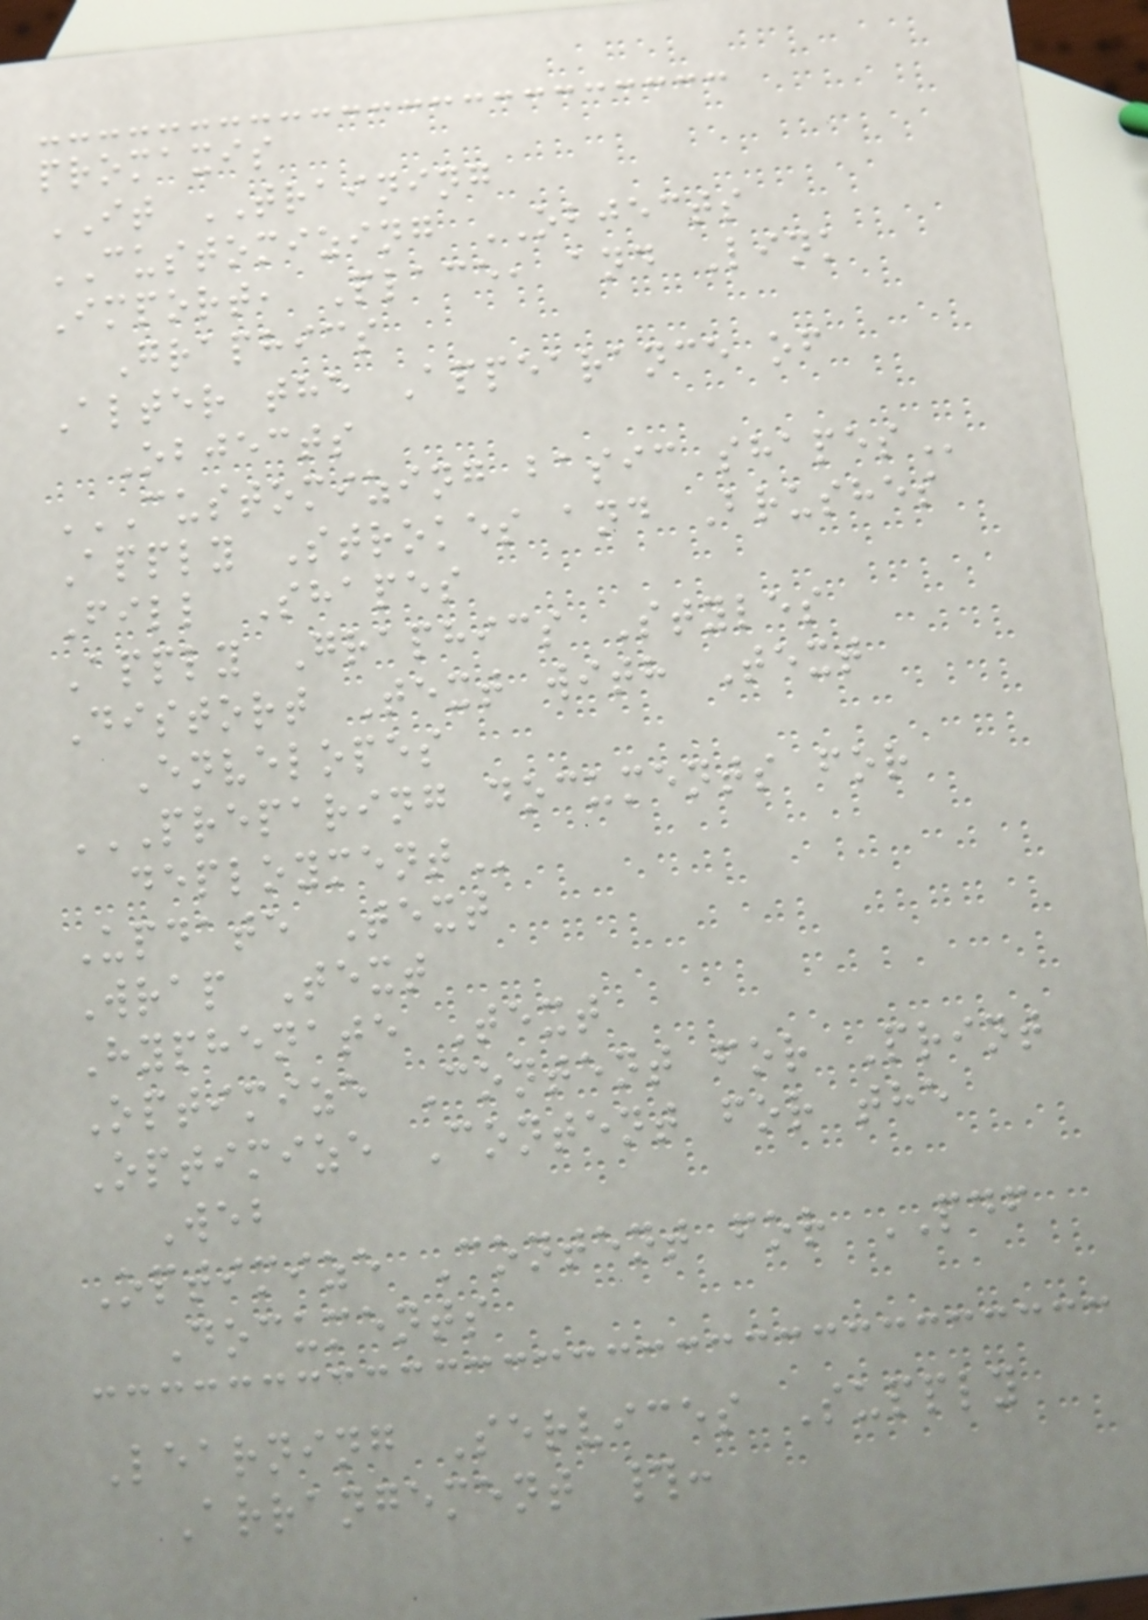promaxis
IT TRAINING
CUSTOMIZING OBJECTS
Import, Place, and Link
Graphics
Alter the Appearance of
Objects
CUSTOMIZING BASIC SHAPES
Apply Strokes and Brushes
Fill Shapes
Apply Graphics Styles
Distort Text with Text
Envelopes
PREPARING DOCUMENTS FOR
DEPLOYMENT
Update Text
Wrap Text
Hyphenate Text
Optimize Content for Print
Optimize Content for the
Web
Optimize Content for PDF
Documents
Learning Services Supply
Arrangement #:
